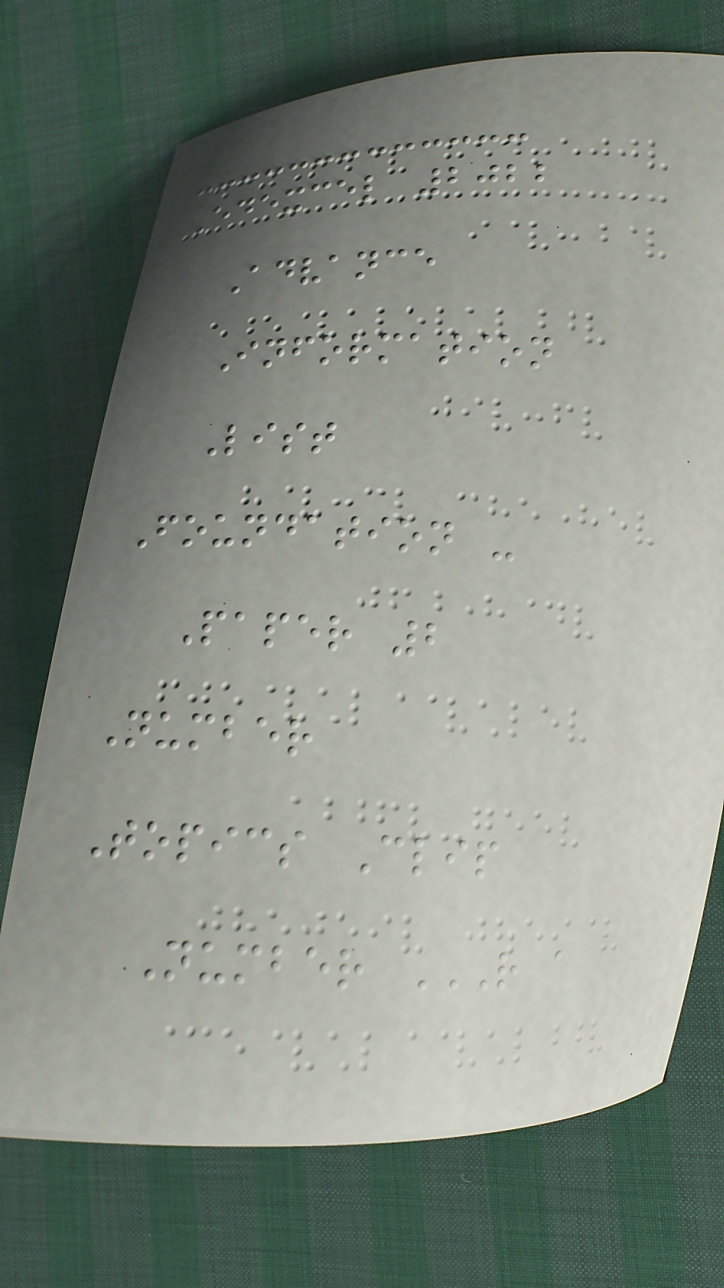Edexcel 2022
Advance
Information
List
Foundation -
Paper 2
Number
Topics Clip
Number R A
